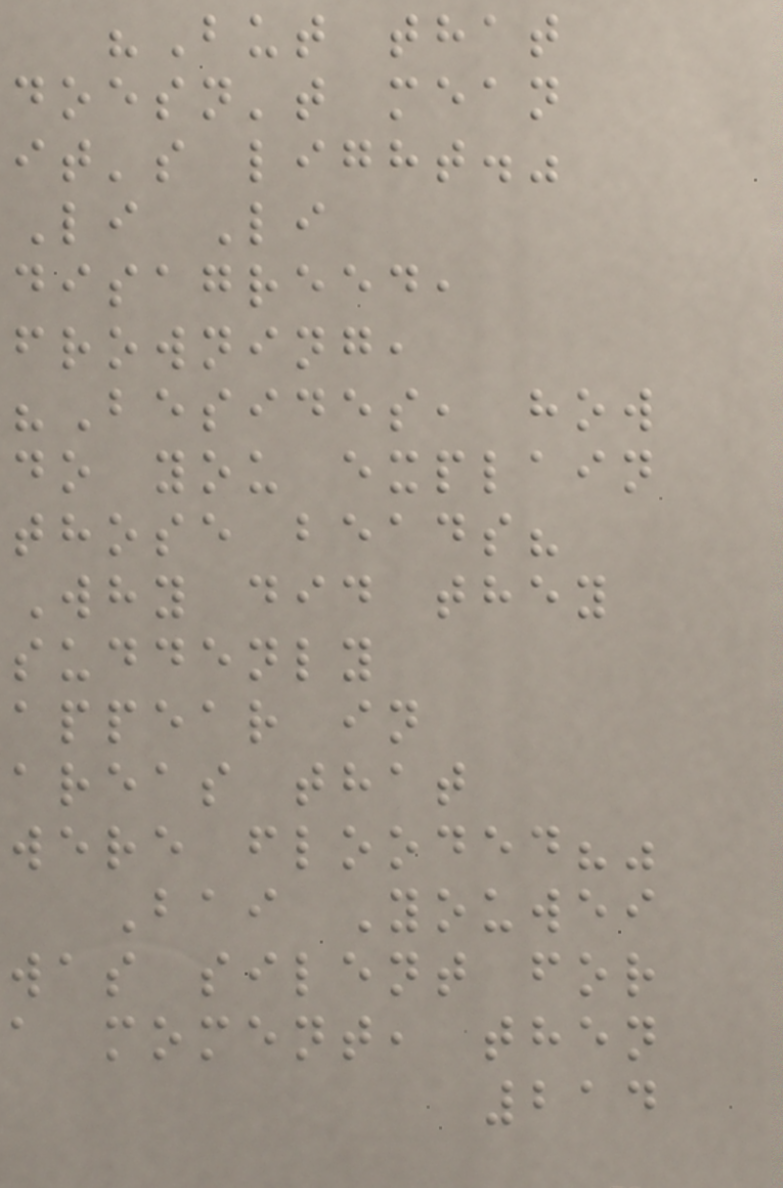"But that
doesn't mean
it's light."
Li Li
disagreed,
frowning,
"Besides, how
do you explain
those beads?
Why did they
suddenly
appear in
areas that
were flooded?"
Bai Youwei
was silent for
a moment, then
214
